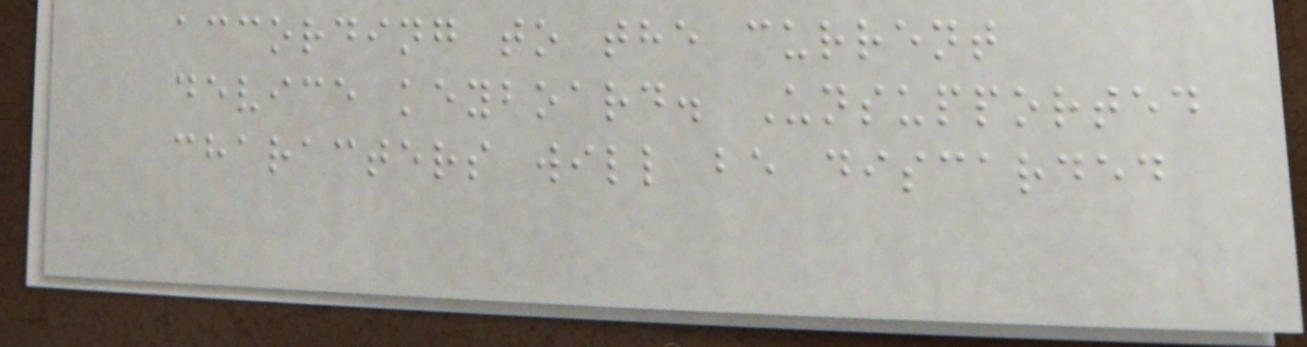according to the current
device keyboard. Unsupported
characters will be discarded
